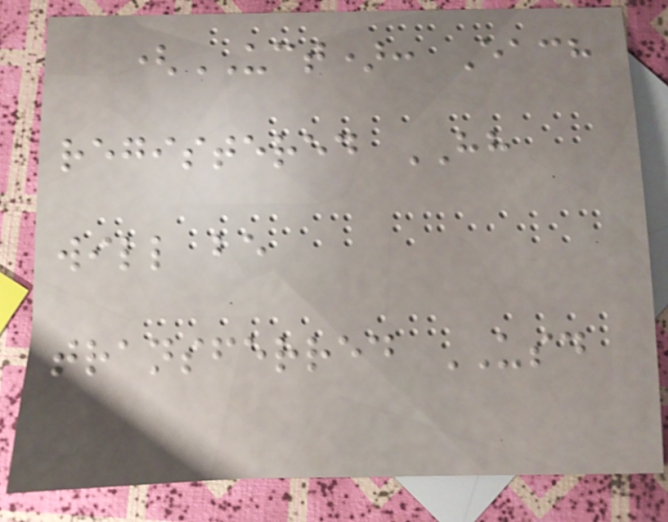(UCT): Each
registered HH
will be
transferred USD
